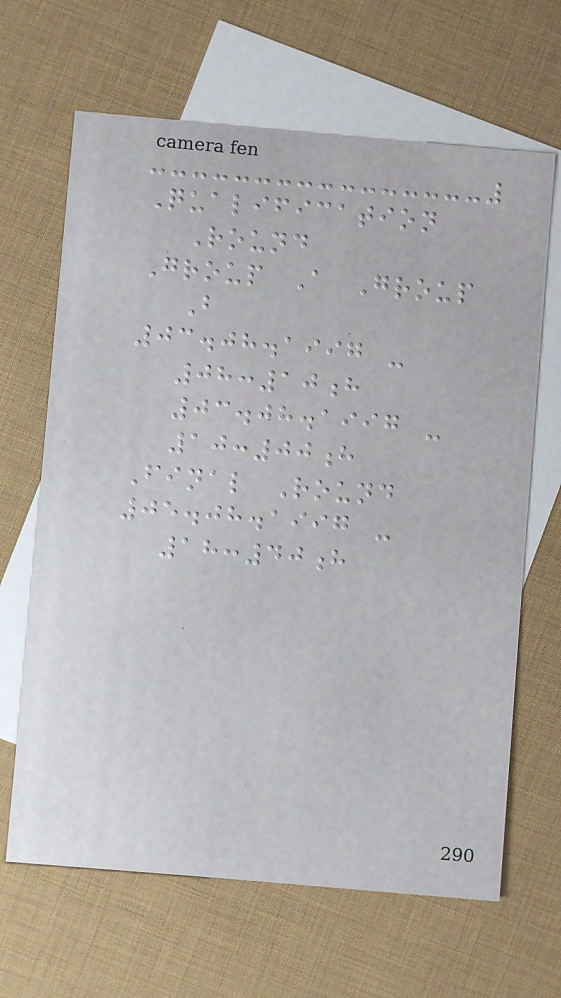Qualification
Round
Group A Group
B
03.08.1997 -
08:10h
03.08.1997 -
10:00h
Final Round
05.08.1997 -
18:40h
